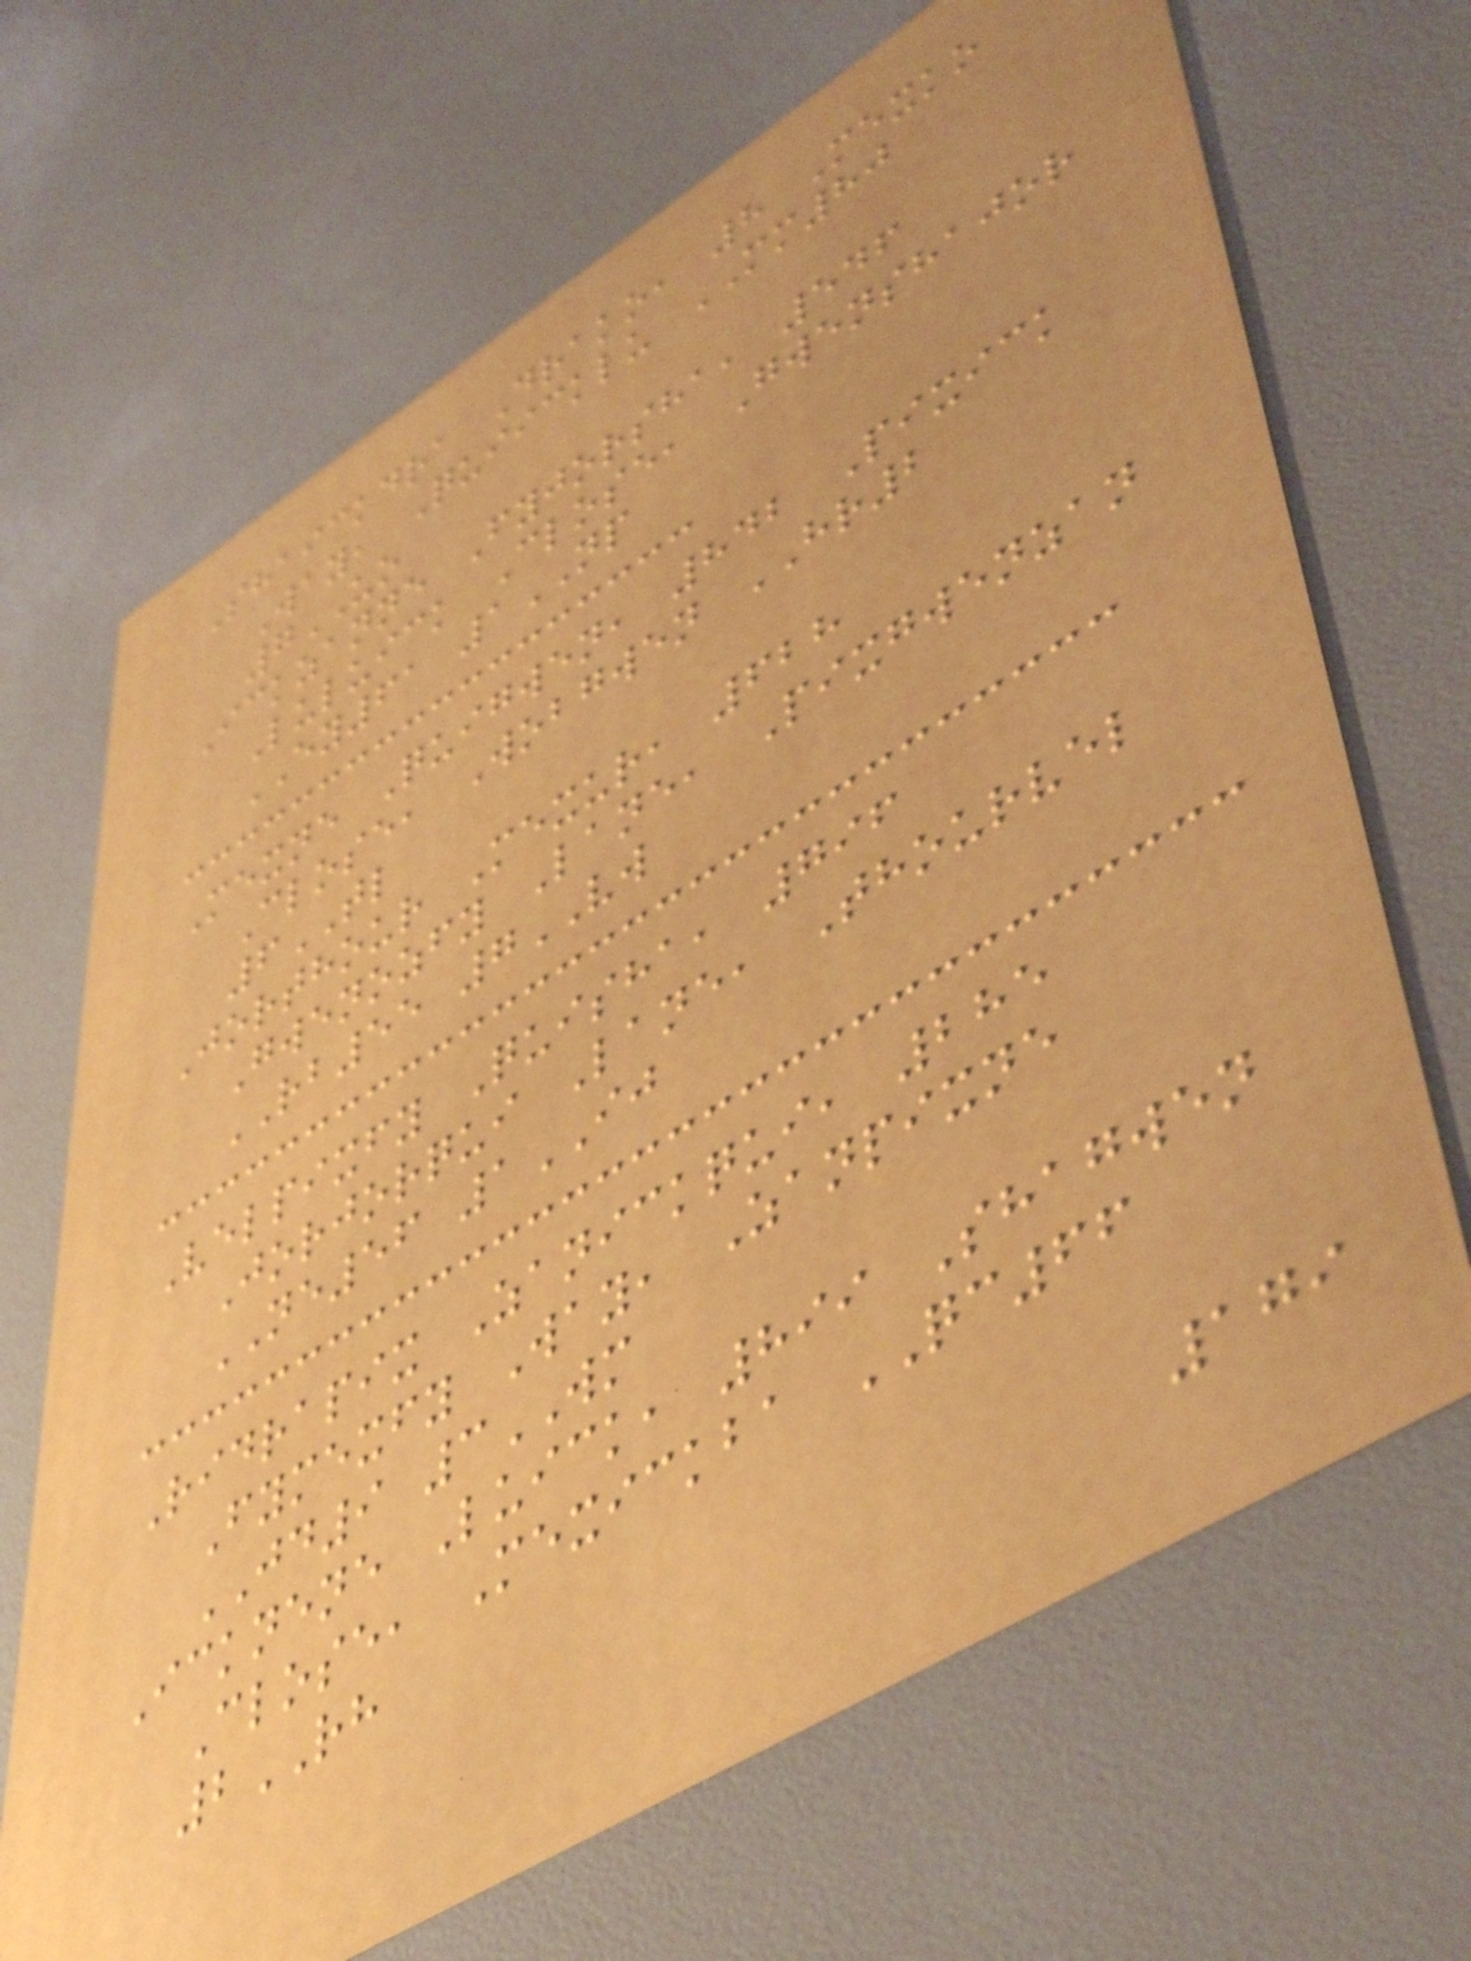Shaickdra Drako, 8 Mexko
Way, Quiicklu MM80
7UO
Ickzanne Fyjorsha, 546
Luluick Close, Gwenshajor
EY61 1NP
Mexne Quigwen, 842 Pixick
Close, Wobgwen HR2
6TL
Jorthour Mexur, 628
Gwenozfy Lane, Pixgwenzan
RB55 7VW
Velpixfy Quisha, 796
Jorjorqui Lane, Thourvel
NE56 1IJ
Ridrapix Zanickqui, 285
Fymexfy Way, Zanpixne
JD9 3WM
Icknene Luick, 899 Shagwen
Close, Mexickba QC66
2RH
179
